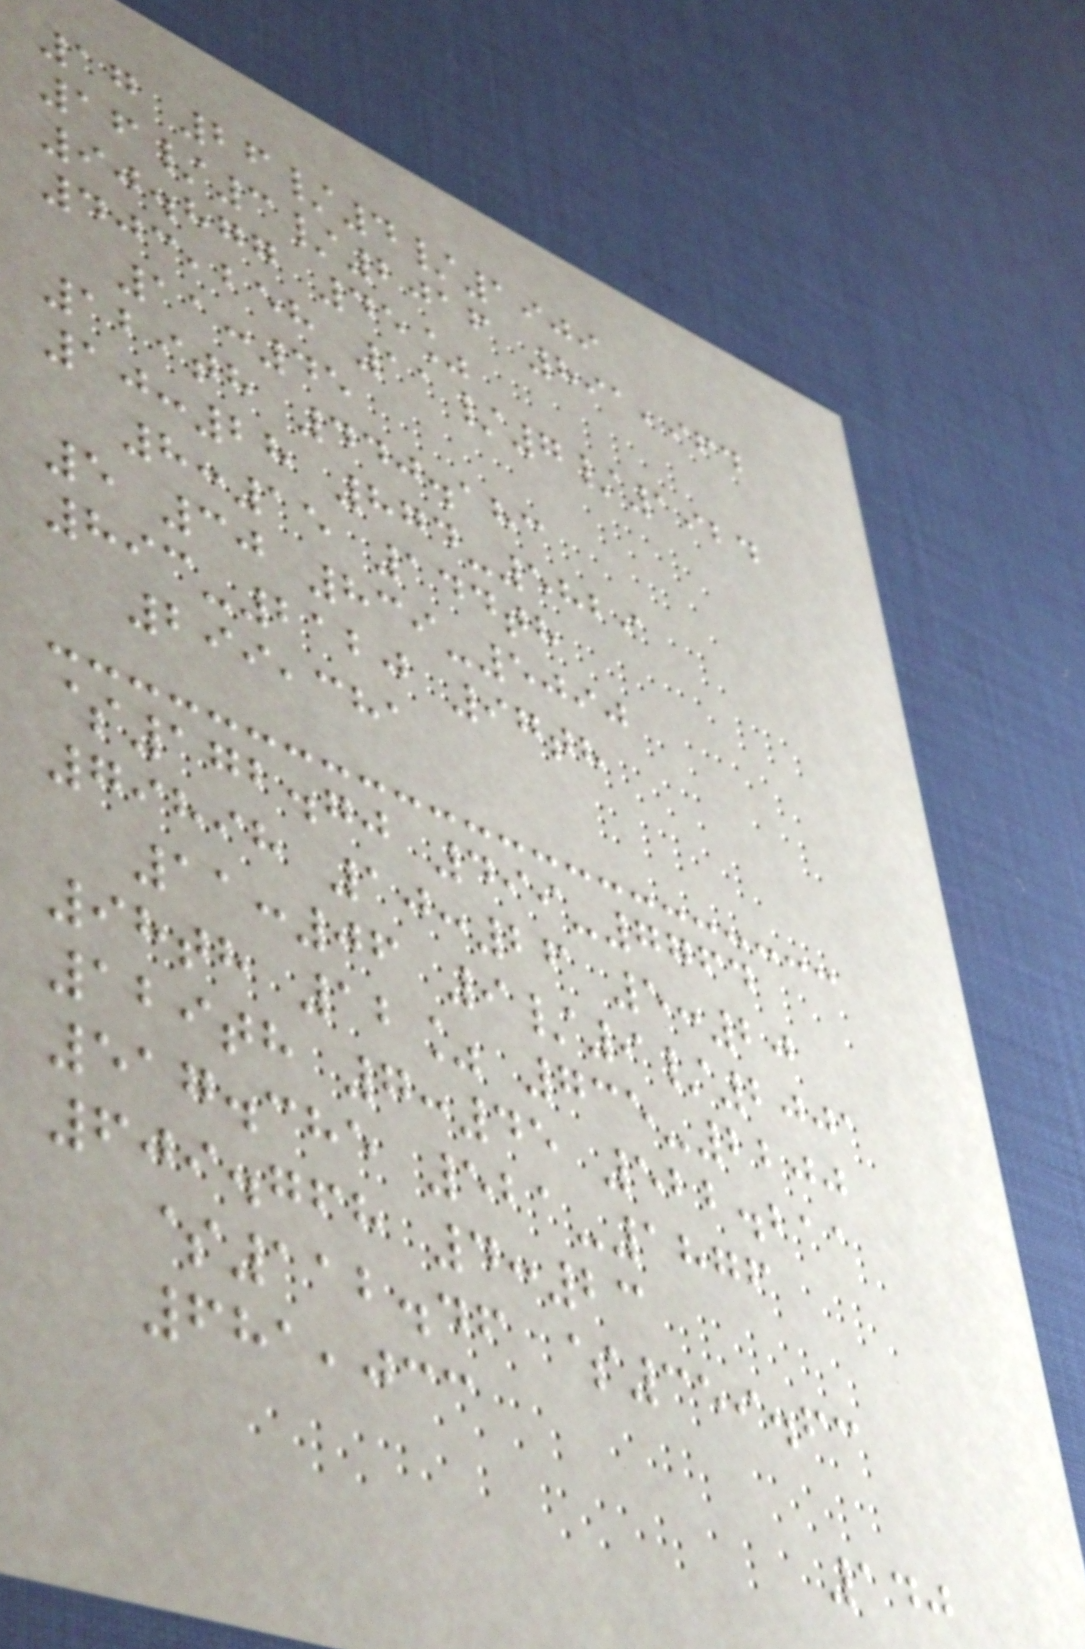17 26/4/1909
16/3/2016 891,964
90.877 45%
403,258 11/7/1924
11:45
129th 440.183
10:28 874-5829
8:15 144th
5 30 839-5090
893-2120 97th
299,381
$172.70 499-7764
79898 10:26 5:20
11:06 9/9/2001
98th 12% 735-2200
129th 7:45 522.211
517.385 521-1876
609.768 4:23
$112.46 $359.63
681,033
140
